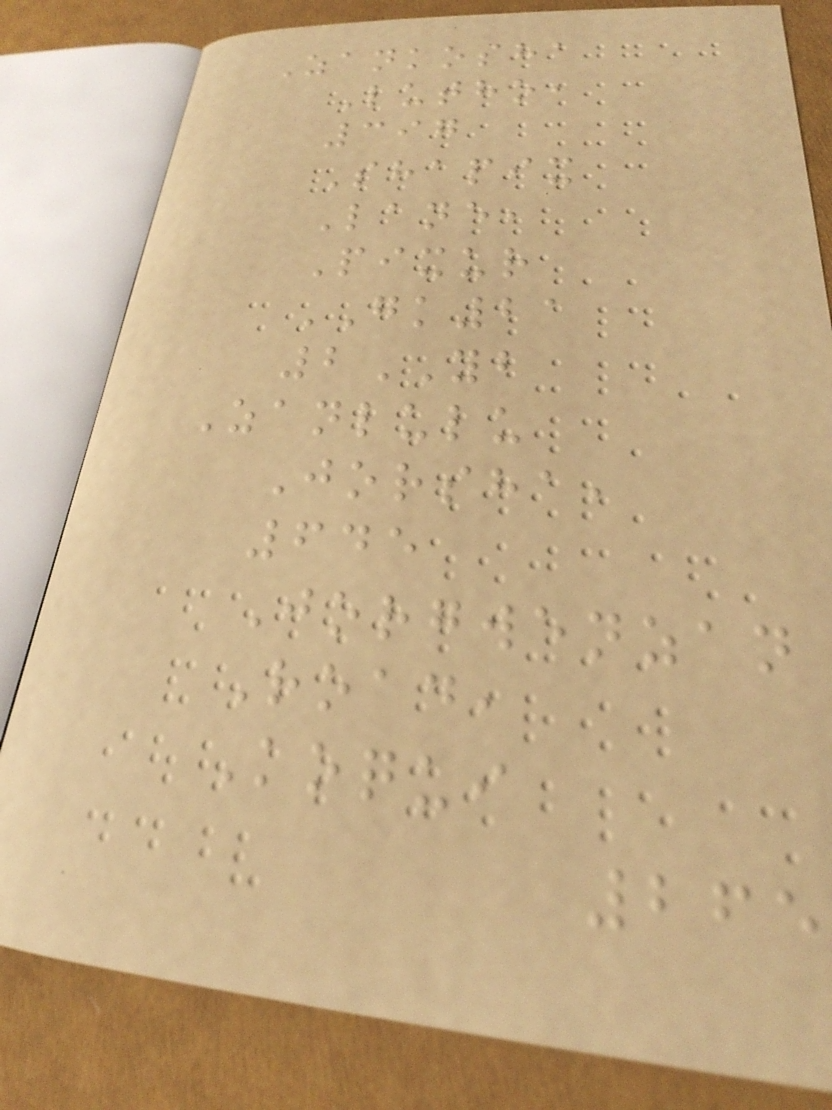Zankosha
Lutho,
397
Shapix
Lane,
Pixur
GK21
2YB
Zanlulu
Jorsha,
645
Jorgwenzan
Road,
Koqui
265
